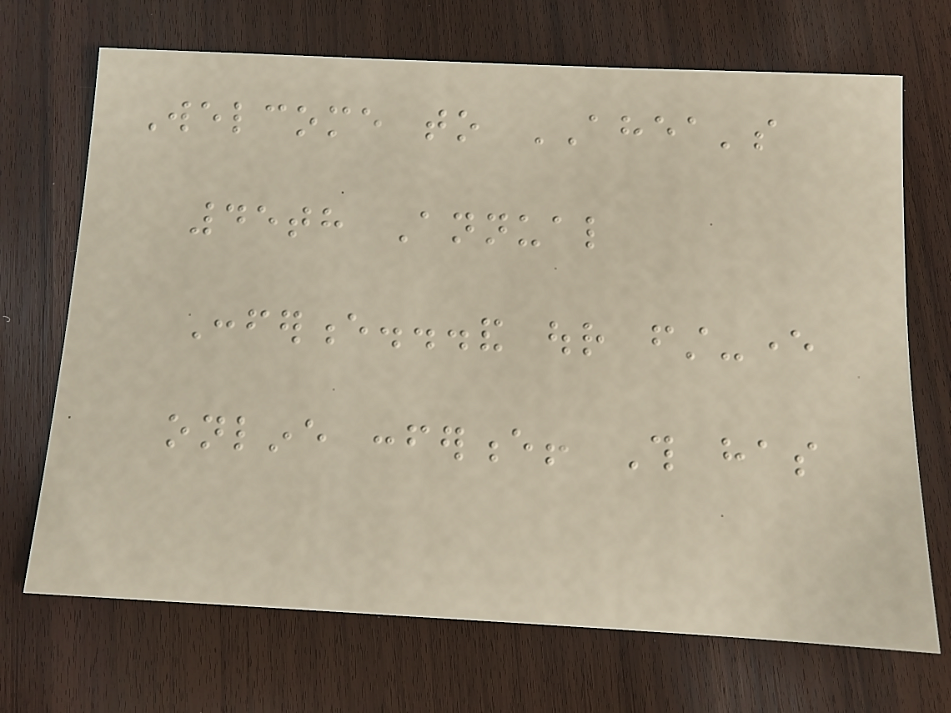Welcome to AHEA's
45th Annual
Conference...and our first-ever
online conference! This has
